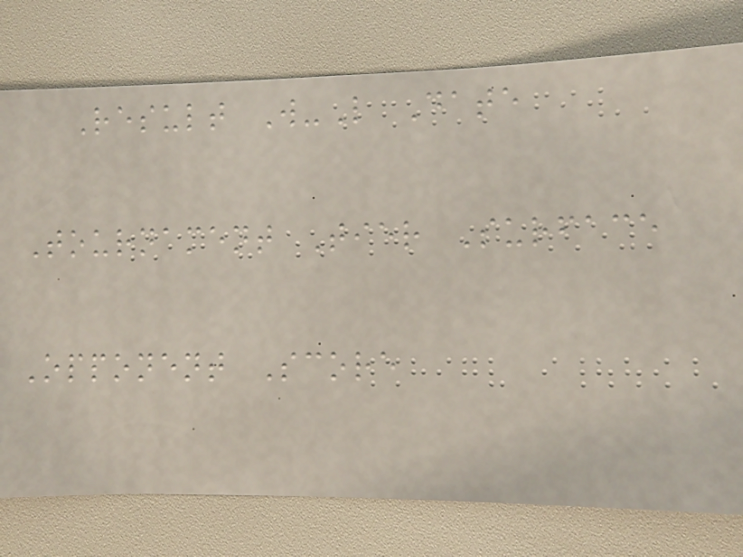Result W-L Date
Tournament Tier Surface
Opponent Score
